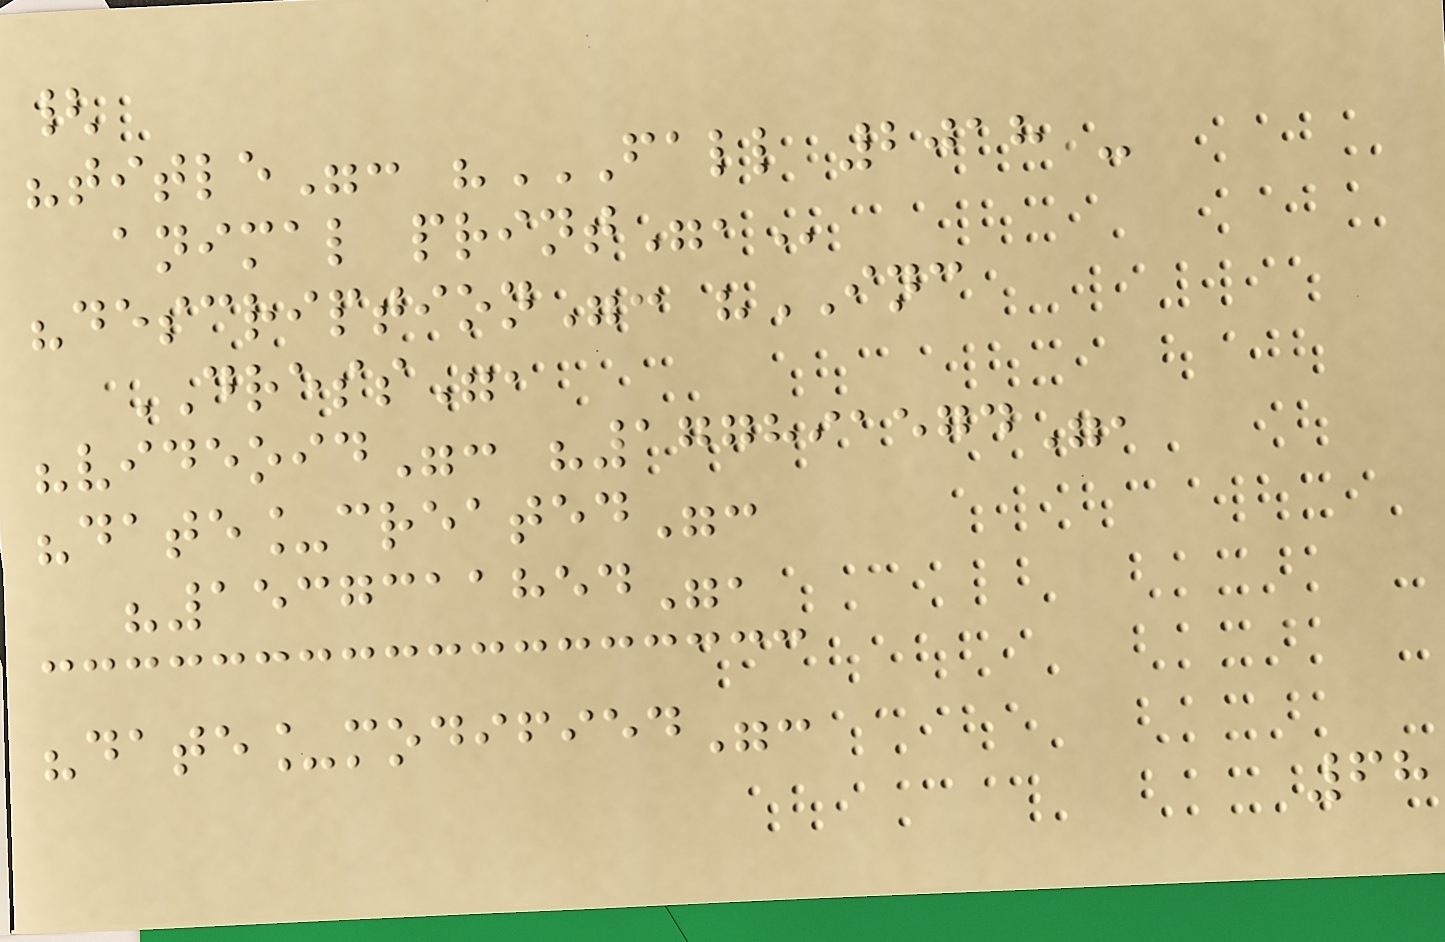{
"title": "FALL 2018 -
ANIMAL PRINT",
"description": "INC
DRESS",
"videoid": "177891574",
"date_created":
"1537311854",
"date_modified":
68
